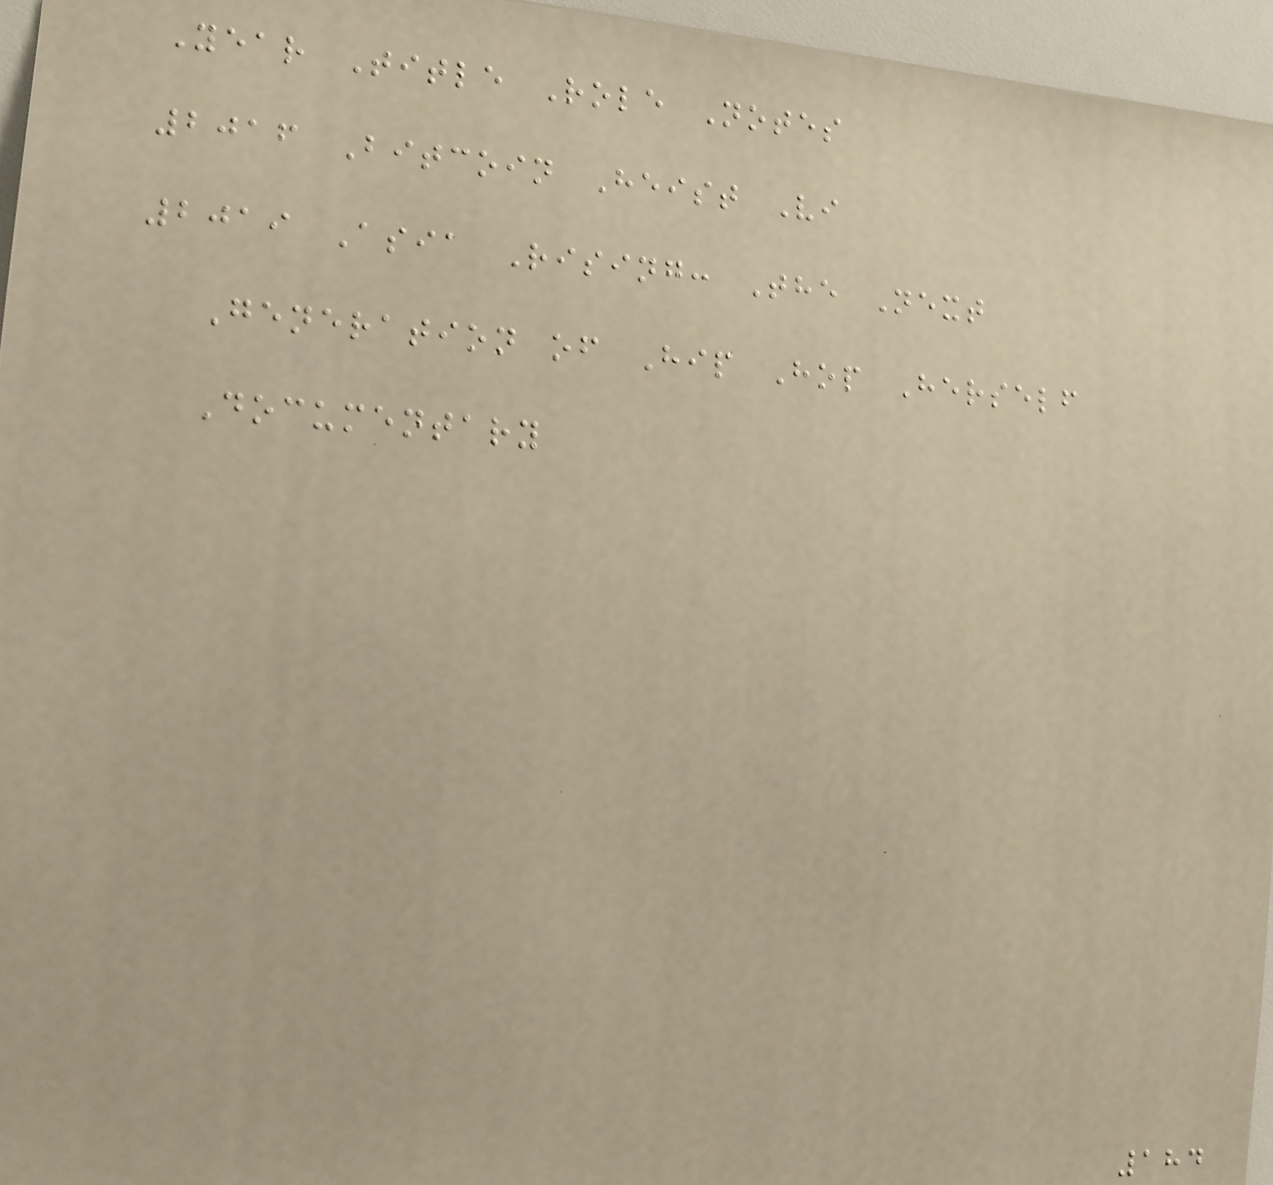Year Title Role Notes
2016 Bitcoin Heist Vi
2019 Asia Rising: The Next
Generation of Hip Hop Herself
Documentary
184
